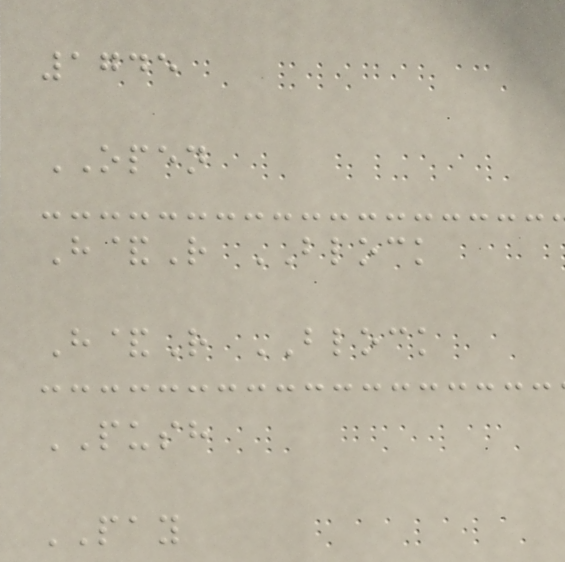1745
OPEN
H&R BLOCK
H&R BLOCK
PUSH
PAY
